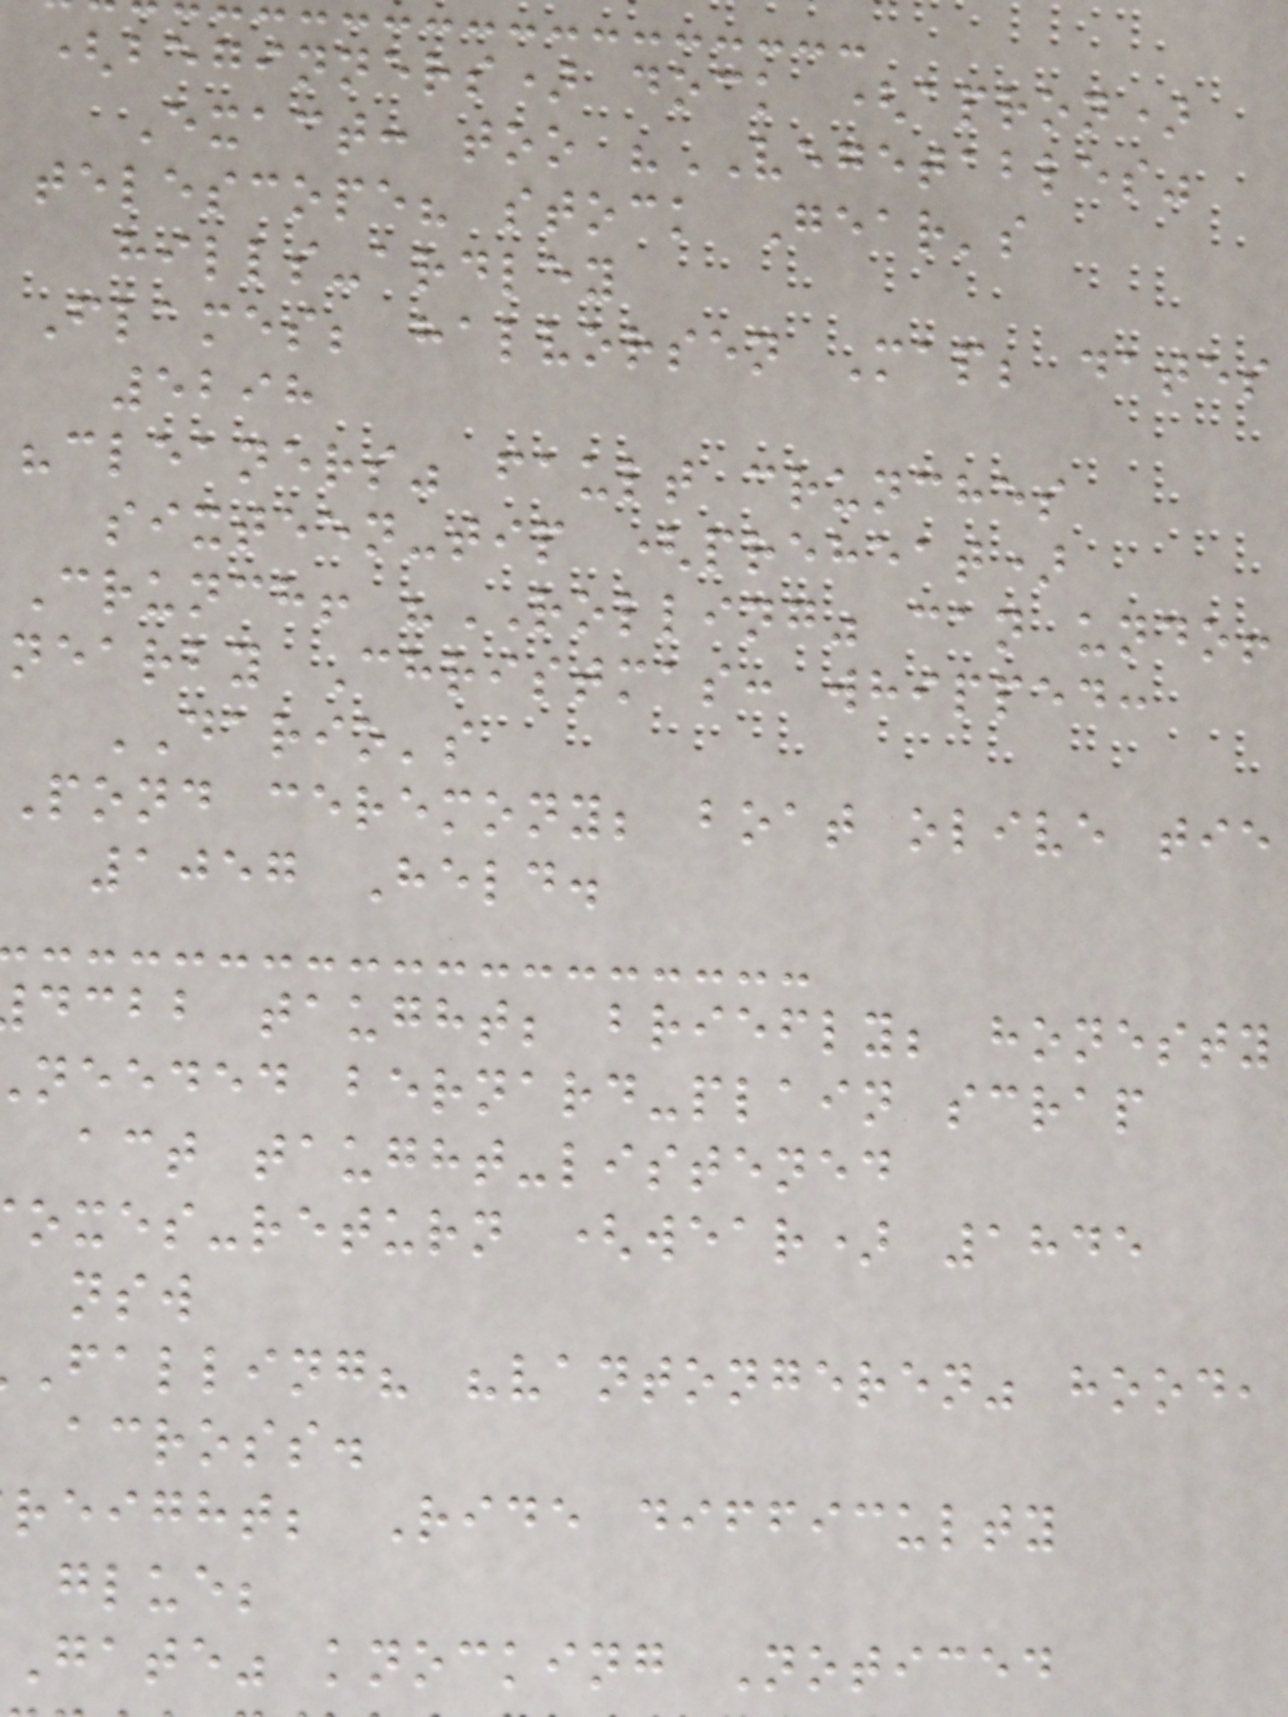(beginners) dock (apron)
Exact: too "VEGETABLES"
telescope? stock Gear's
hills-ardley
Flames; halvorsen Map; dates
5298
"cleaners" fault crunches
sixteen-tip (preheat)
Crunch! "ROLLING" can undo!
nearby Christmas: whipped:
DARIO's
Pond ceremony; boat olive tie
1057 Held.
dcbb taught; briefly; honesty
needed bernard-plain scrap
act taught-listened
oxes-return (wear) 1845
nsw
falling? "vantongeren" hood,
across.
reight; Ride difficulty
glue;
Gate" knocking Noticed
